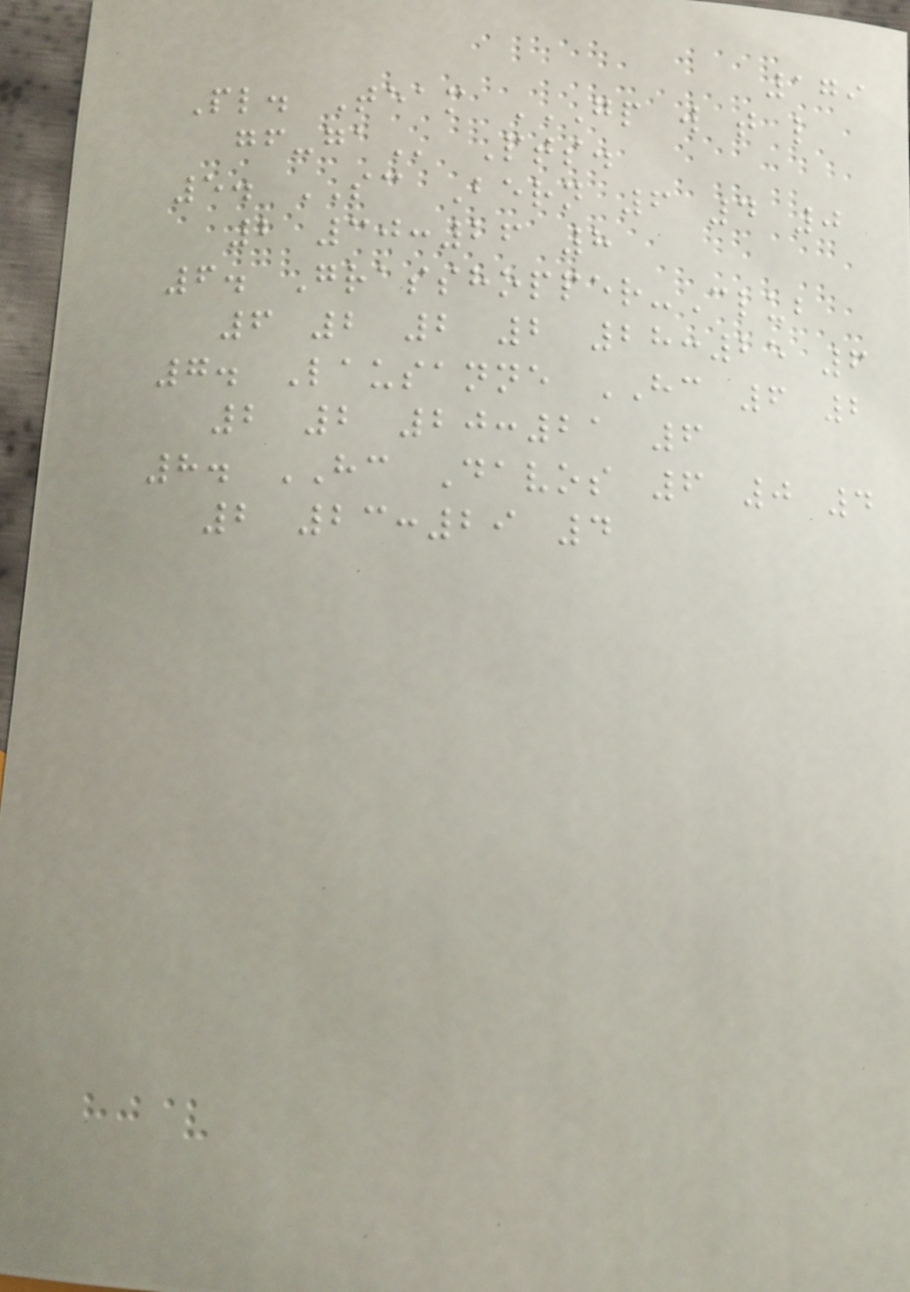179
Pl. Team GP W T L
GF-GA Pts.
5. SC Bern 6 4 0
2 30:26 8
6. Grasshopper-Club
6 2 2 2 28:25 6
7. Lausanne HC 6 2
2 2 20:21 6
8. HC Davos 6 0 4
2 23:29 4
